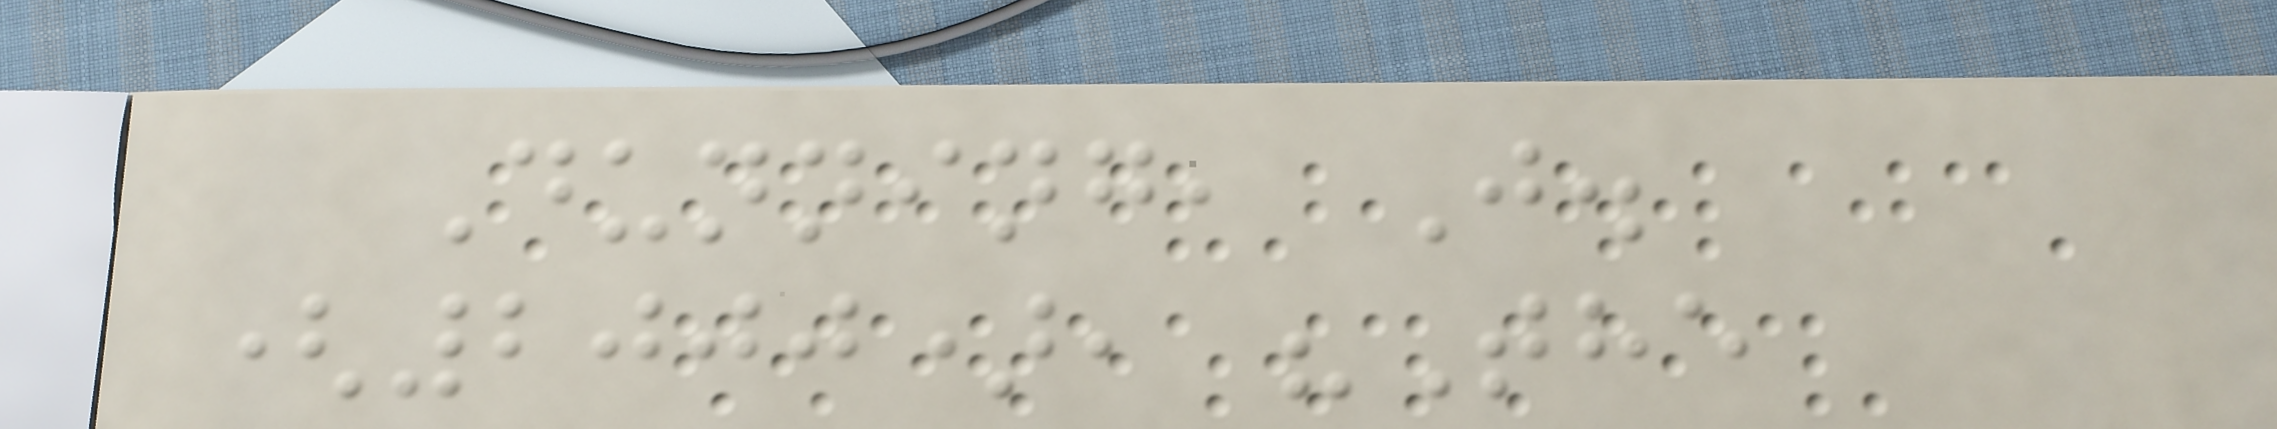Dunning, J.
(2000), "The
